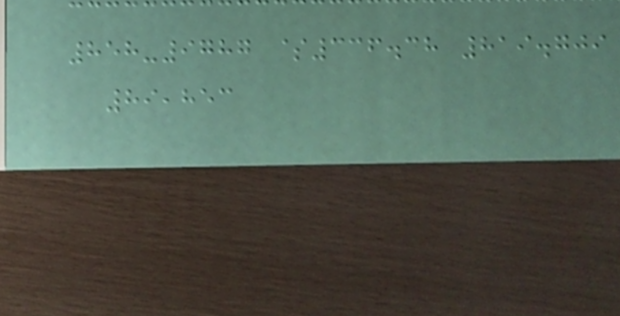858-9787 $336.38 819.709
89,853
